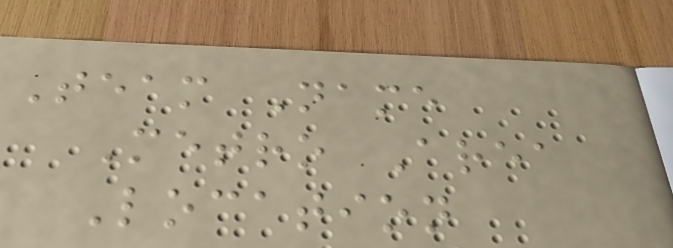Team Name
Metro Area
Location
